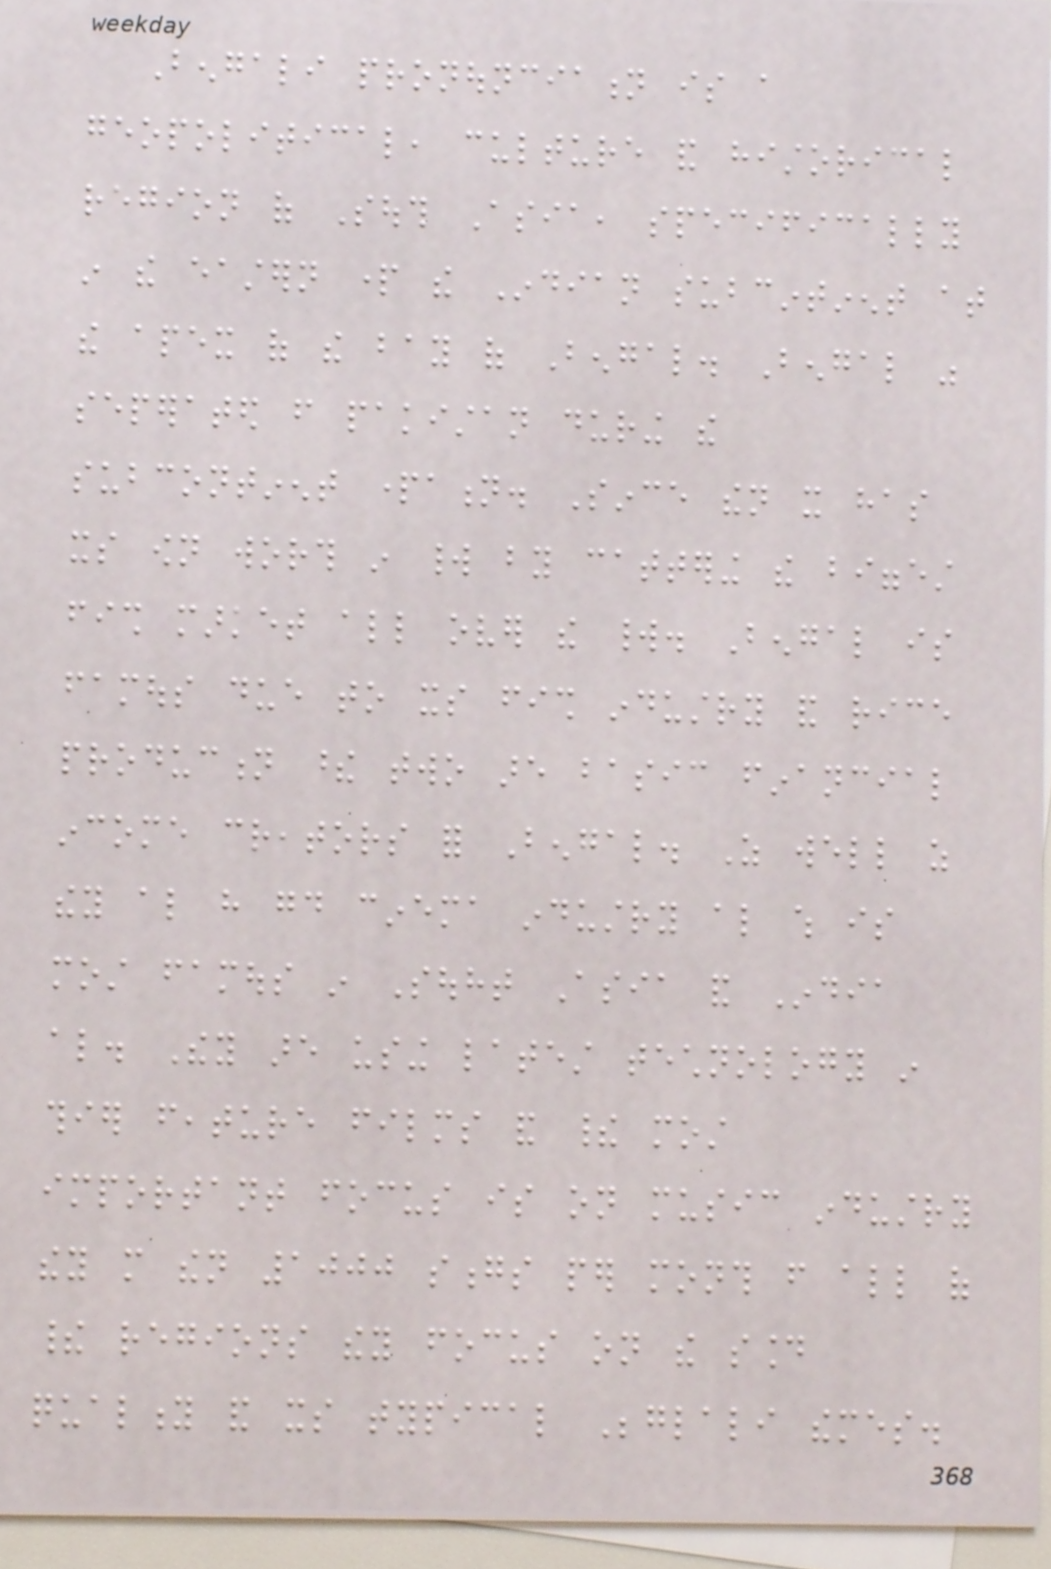Bengali pronounciation is a
geopolitical, culture and historical
region of South Asia, specifically
in the eastern part the Indian subcintinent at
the apex of the bay of Bengal. Bengal was
seperated from pakistan during the
subcontinent partation. Since then it has
its own worth in world by cattering the biggest
fish market all over the world. Bengal is
famous due to its fish industry and rice
production these two are basic financial
income creators for Bengal. As well as
they also have good cinema industry also which is
most famous in Souht Asia and India
also. They are using latest technology in
thier feature films and their most
important focus is on music industry
they more then 1000 songs per month from all of
their regions they focus on the sound
quality and its typical Beglali themes.
